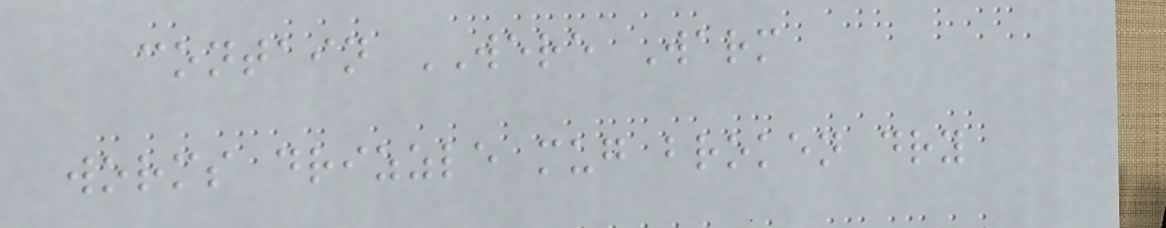contain WERE Warm
worms drizzle mug broken dry
